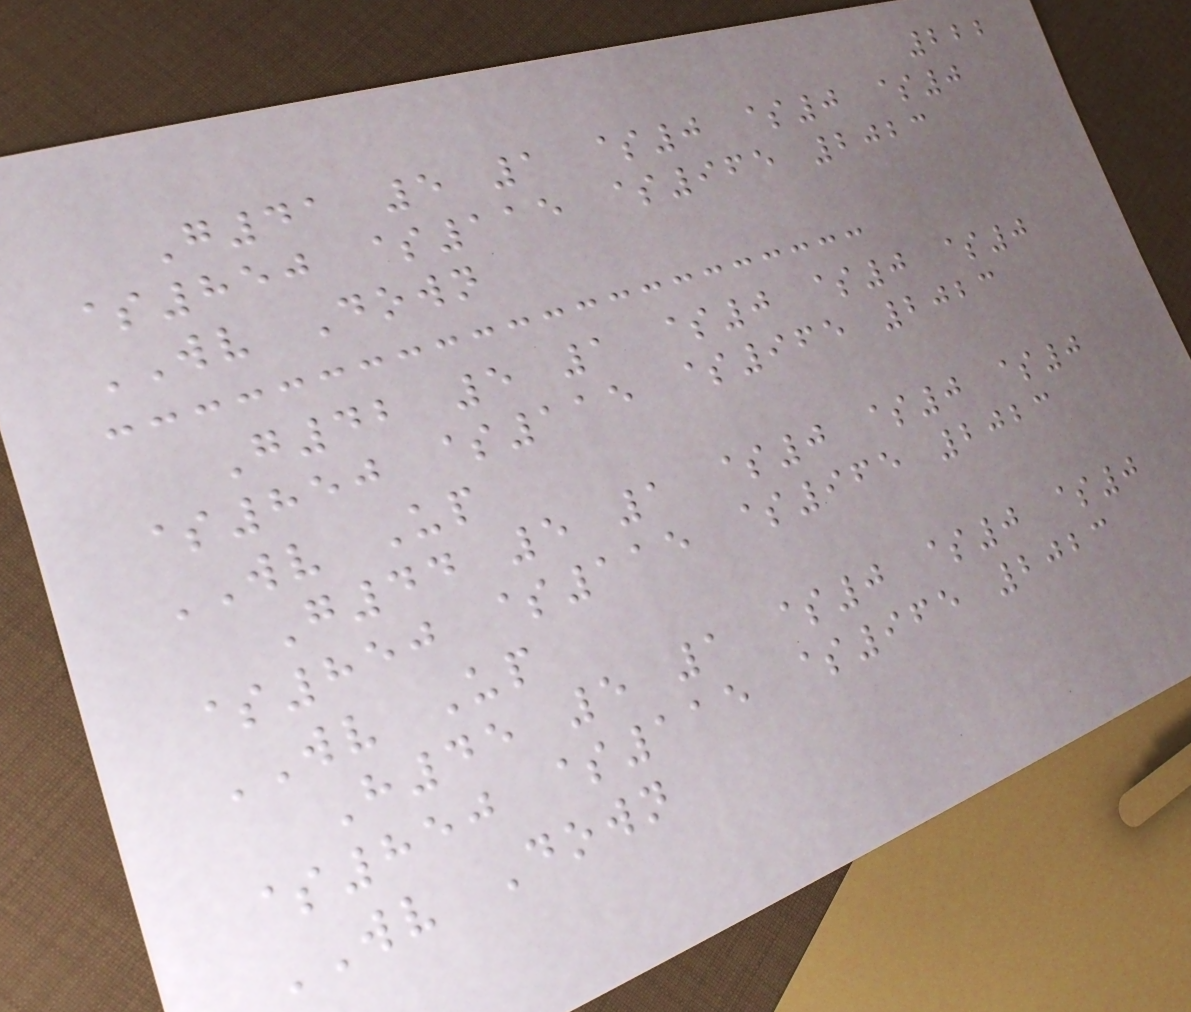222
G41 5 1 $0 $0 $0
$850 $115 $965 2023
WV Down
G42 5 1 $0 $0 $0
$850 $115 $965 2023
WV Up
G44 5 1 $0 $0 $0
$850 $115 $965 2023
WV Up
H45 5 1 $0 $0 $0
$850 $115 $965 2023
WV Down
